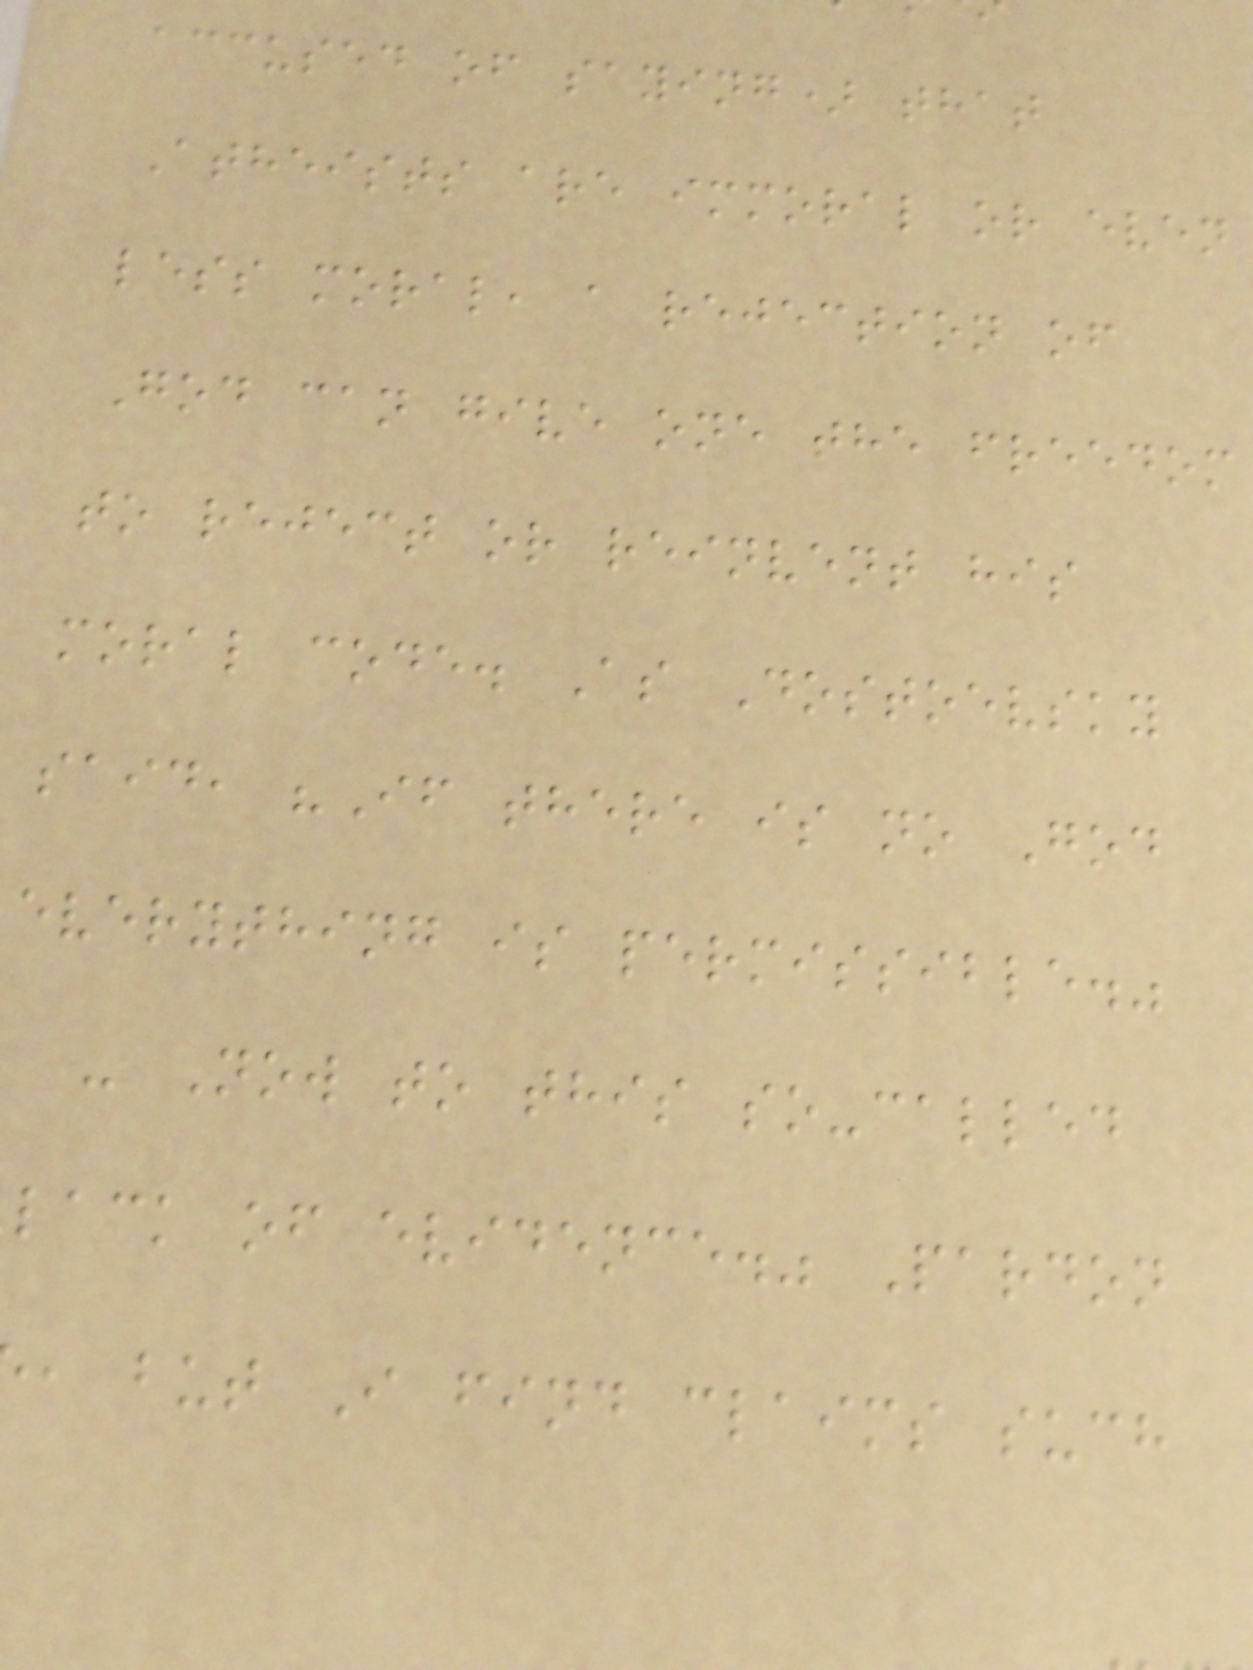accused of saying) that
Atheists are immoral or even
less moral, a rejection of
God can give one the freedom
to reject or reinvent his
moral code. As Dostoevsky
said, "If there is no God
everything is permissible."
- Now to this so-called
lack of evidence." Pardon
, but I find claims such
